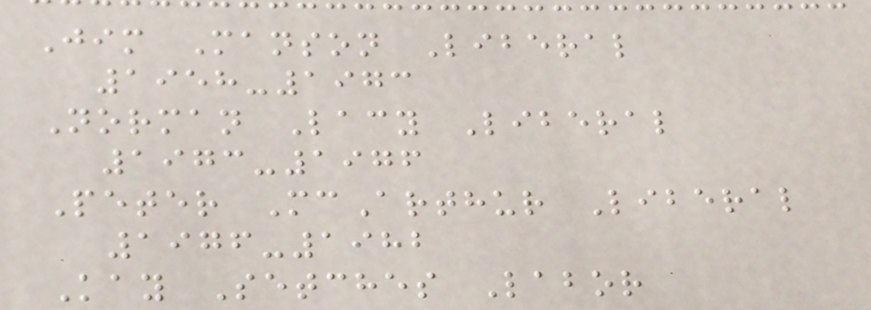Jim Manson Liberal
1958-1973
Norman Lacy Liberal
1973-1976
Peter McArthur Liberal
1976-1982
Kay Setches Labor
